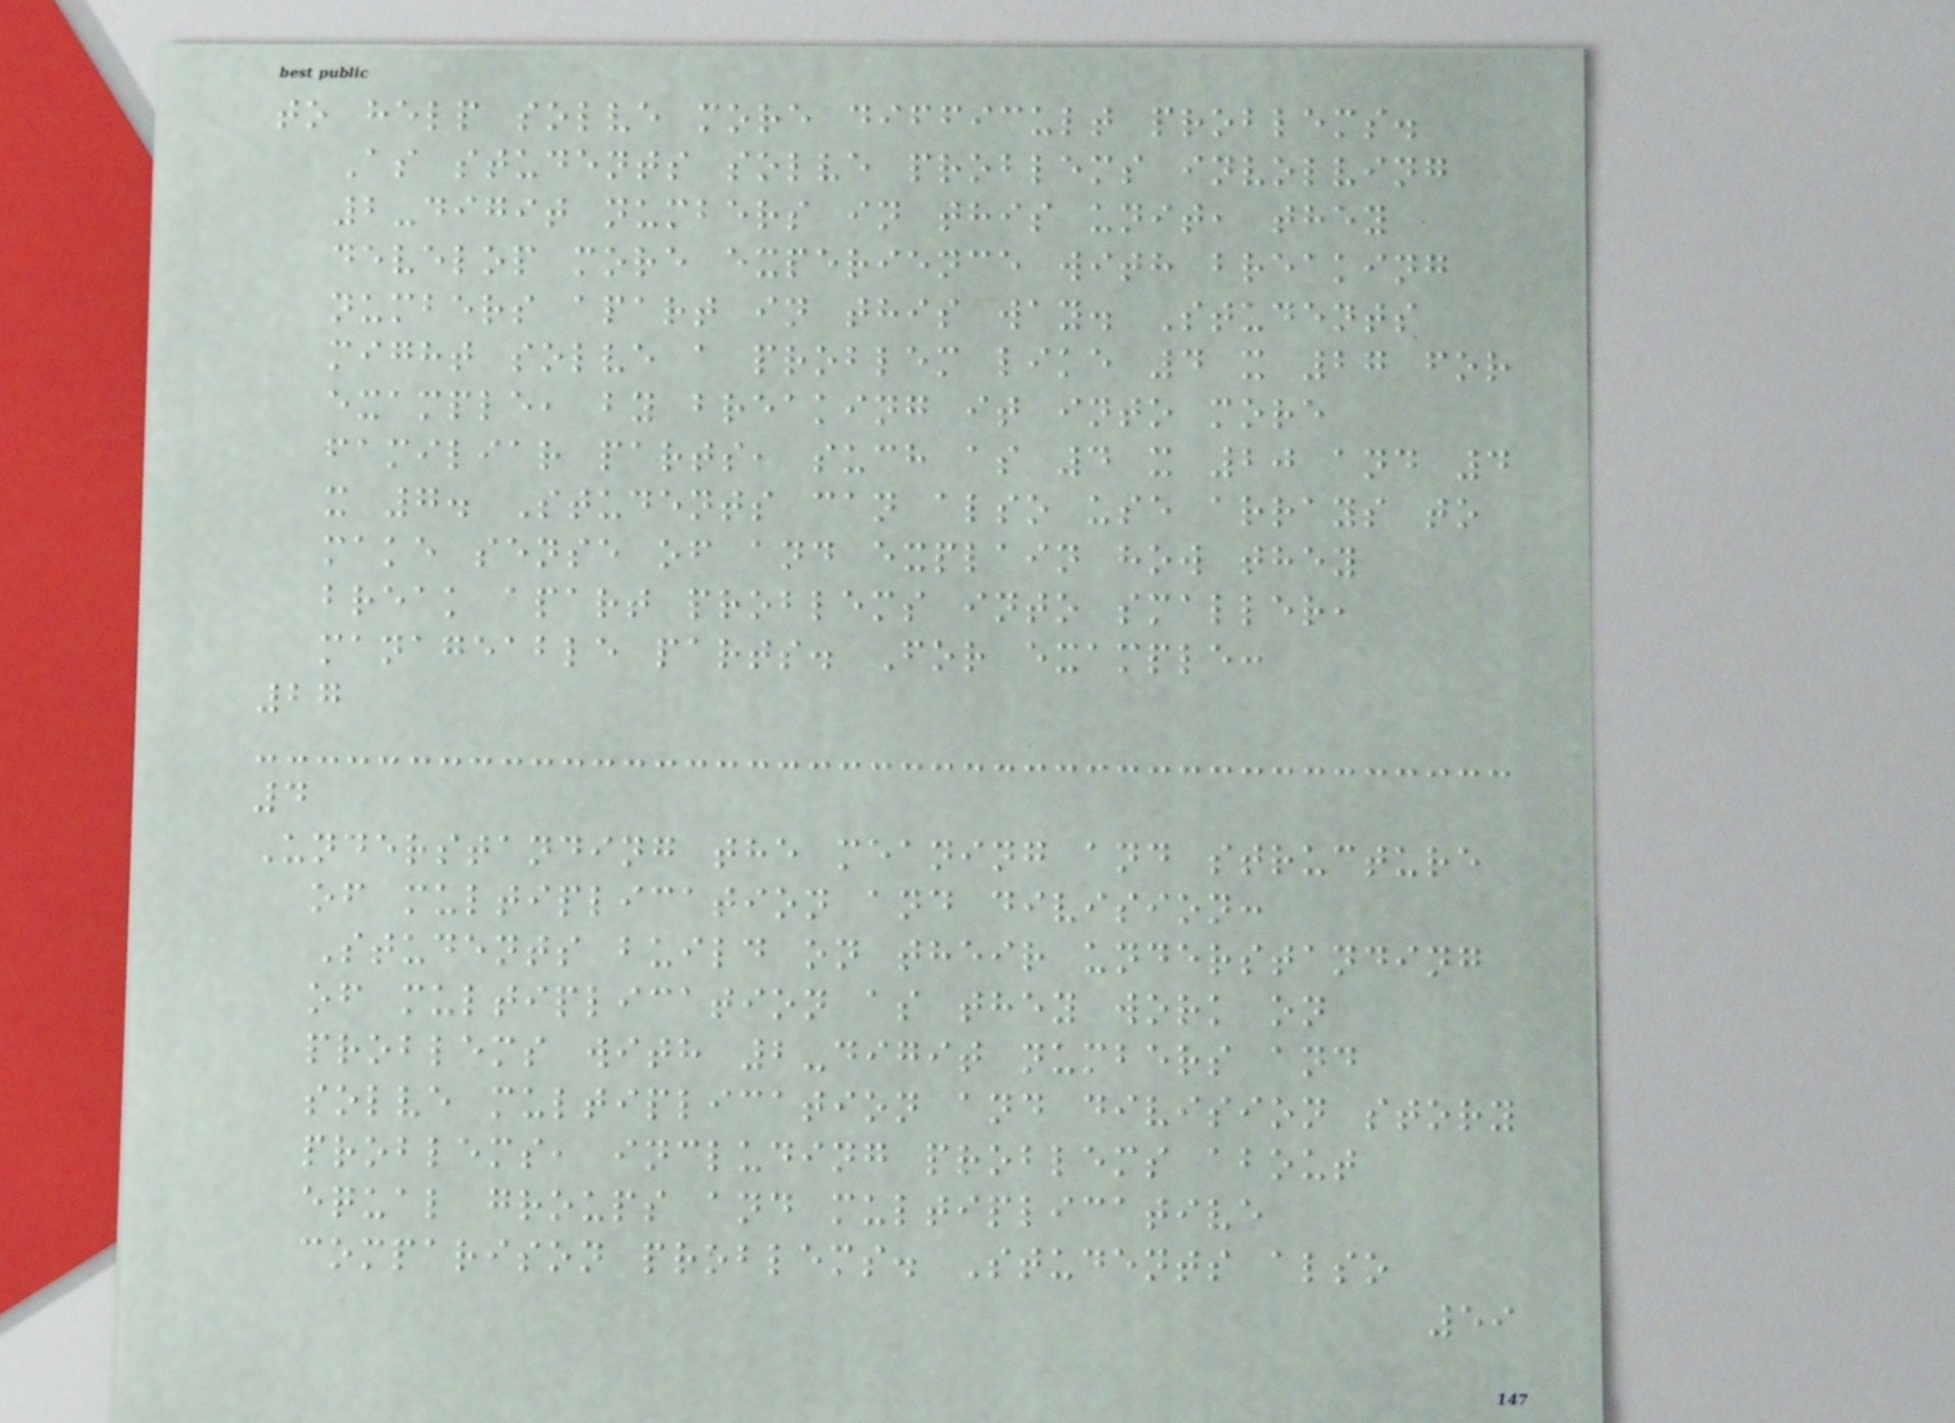to help solve more difficult problems.
As students solve problems involving
2-digit numbers in this unit, they
develop more experience with breaking
numbers apart in this way. Students
might solve a problem like 4 x 27 for
example, by breaking it into more
familiar parts, such as 4 x 20 and 4
x 7. Students can also use arrays to
make sense of and explain how they
break apart problems into smaller,
manageable parts. For example:
27
4
Understanding the meaning and structure
of multiplication and division:
Students build on their understanding
of multiplication as they work on
problems with 2-digit numbers and
solve multiplication and division story
problems, including problems about
equal groups and multiplicative
comparison problems. Students also
59
